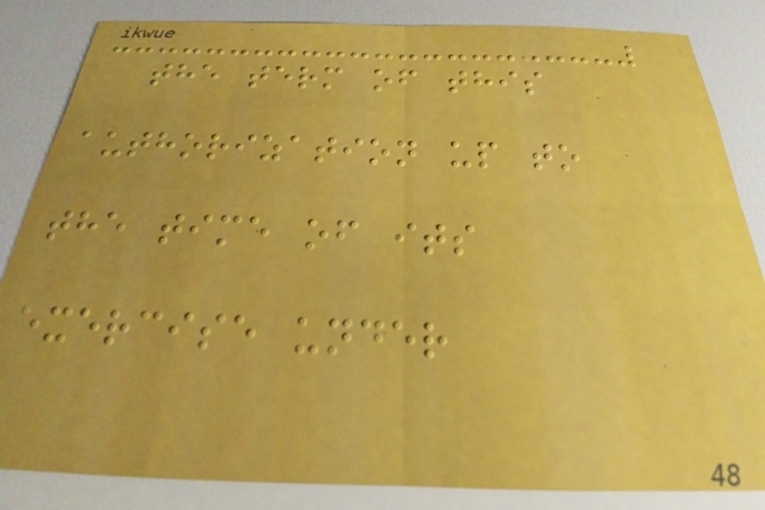the term of this
authorization up to
the time of its
exercise under
